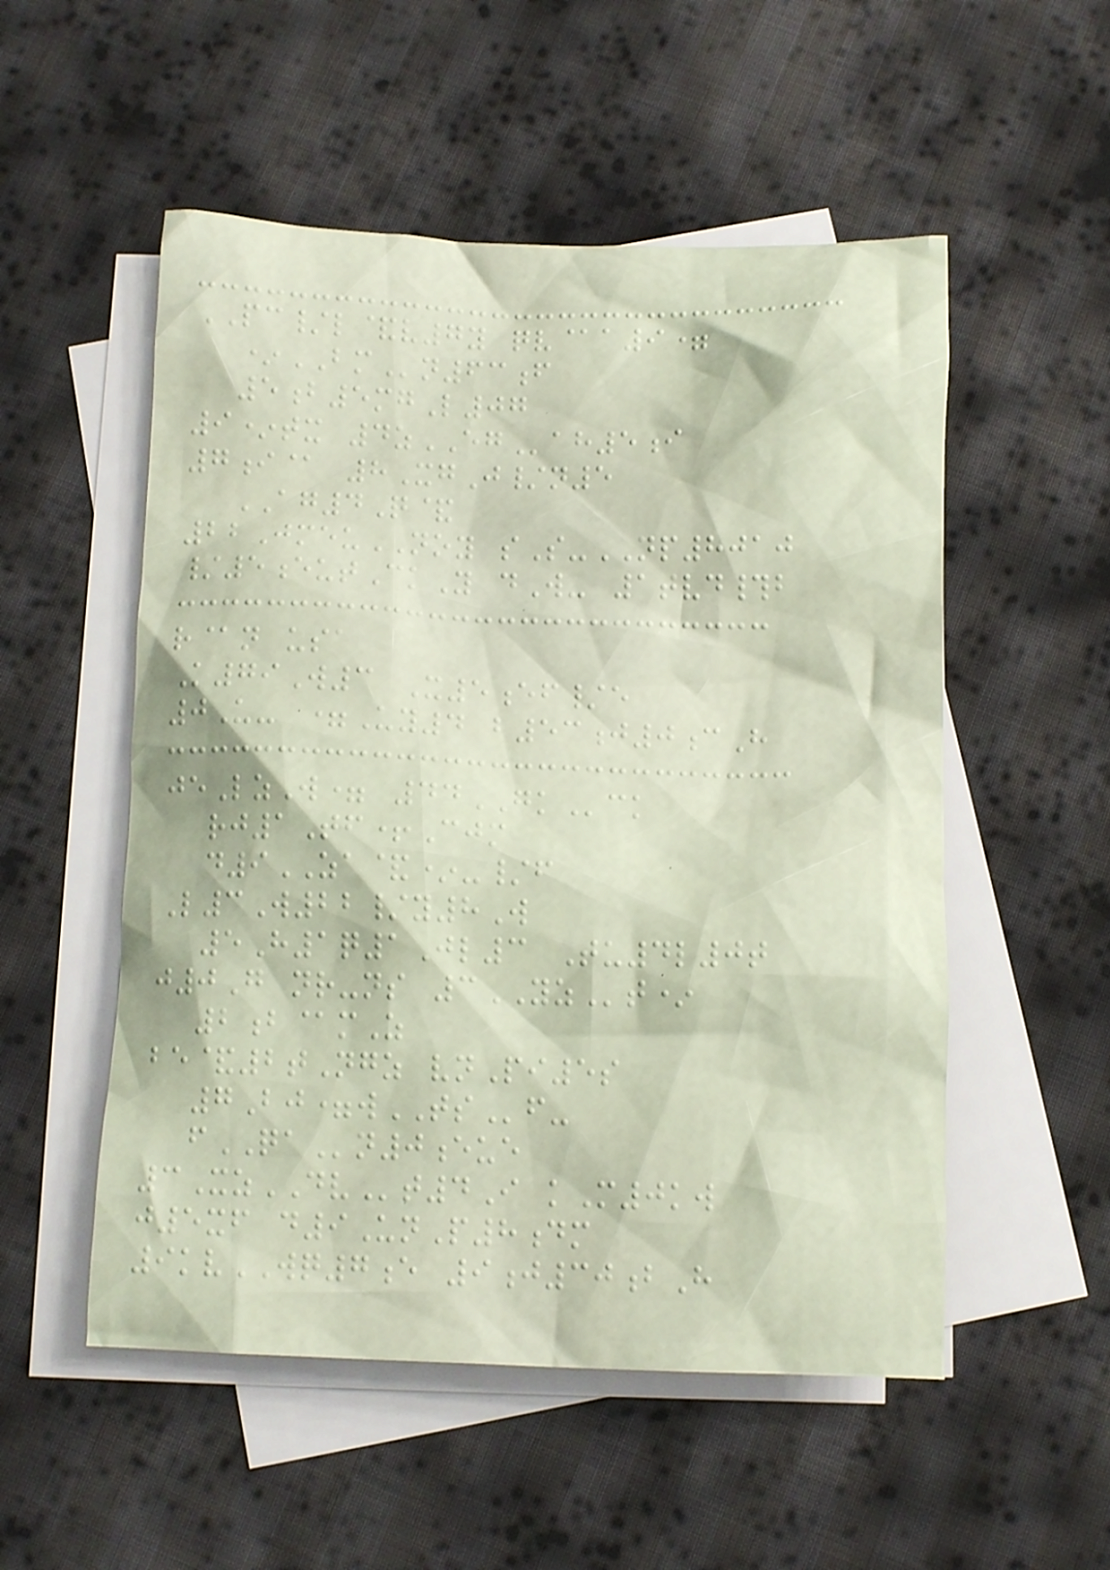PC/l&v7y qv@a9=
*BMn63f
5b5mgL07
9*tx 4zEGah5i
7i@ 8XgJ/n5
AG4Q&
22JmeuNOY sS-NP8010
/5eutCkY dW- 1tvd#b
r@n usa
K79W3 X5ef/e
0U- =Uy4 b53j0cH
jeLzW= 44GKck
rj1Tf+Cjm
d9ZA&*-/f
L3W22/y8W
5H1q1Jl3 Tu4l0t
j0G nr-ns 3YZt*
2b@mZ
be&2tNgz vnPi5s
7Bj=wTSf-
fQAn0eue
3XzDVt4I kM0kw
j5xf d9UnP8dm
9kvWQ7e 9j30bH
